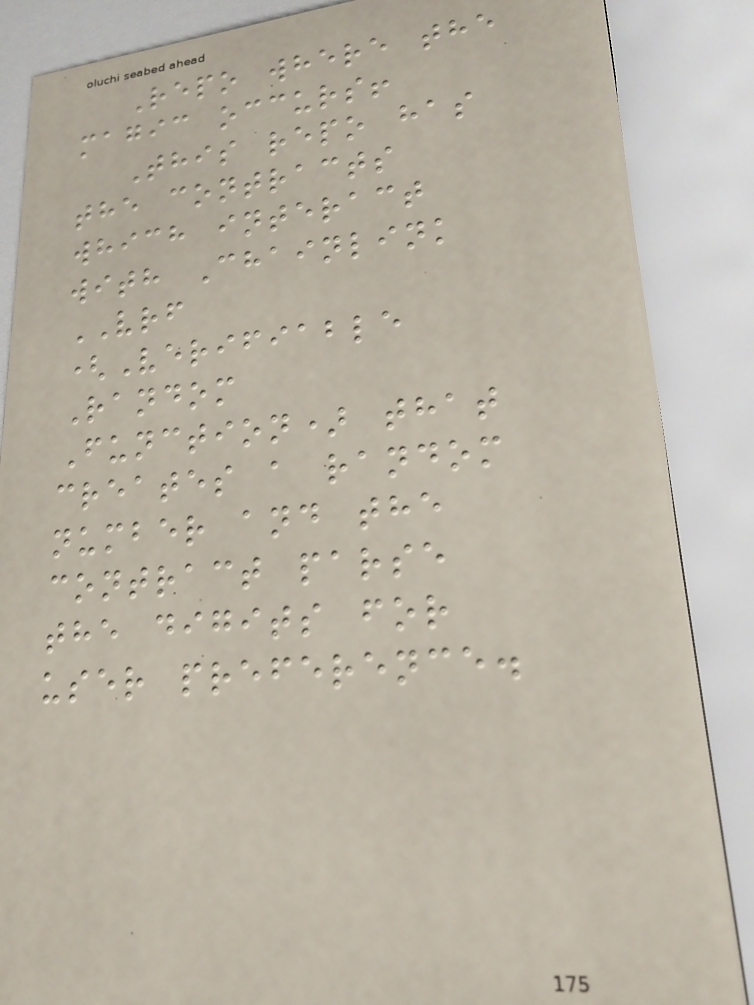Repo where the
magic occurs!
This repo has
the contracts
which interact
with Chainlink
VRF
(Verifiable
Random
Function) that
creates a random
number and the
contract parse
the digits for
user preference.
